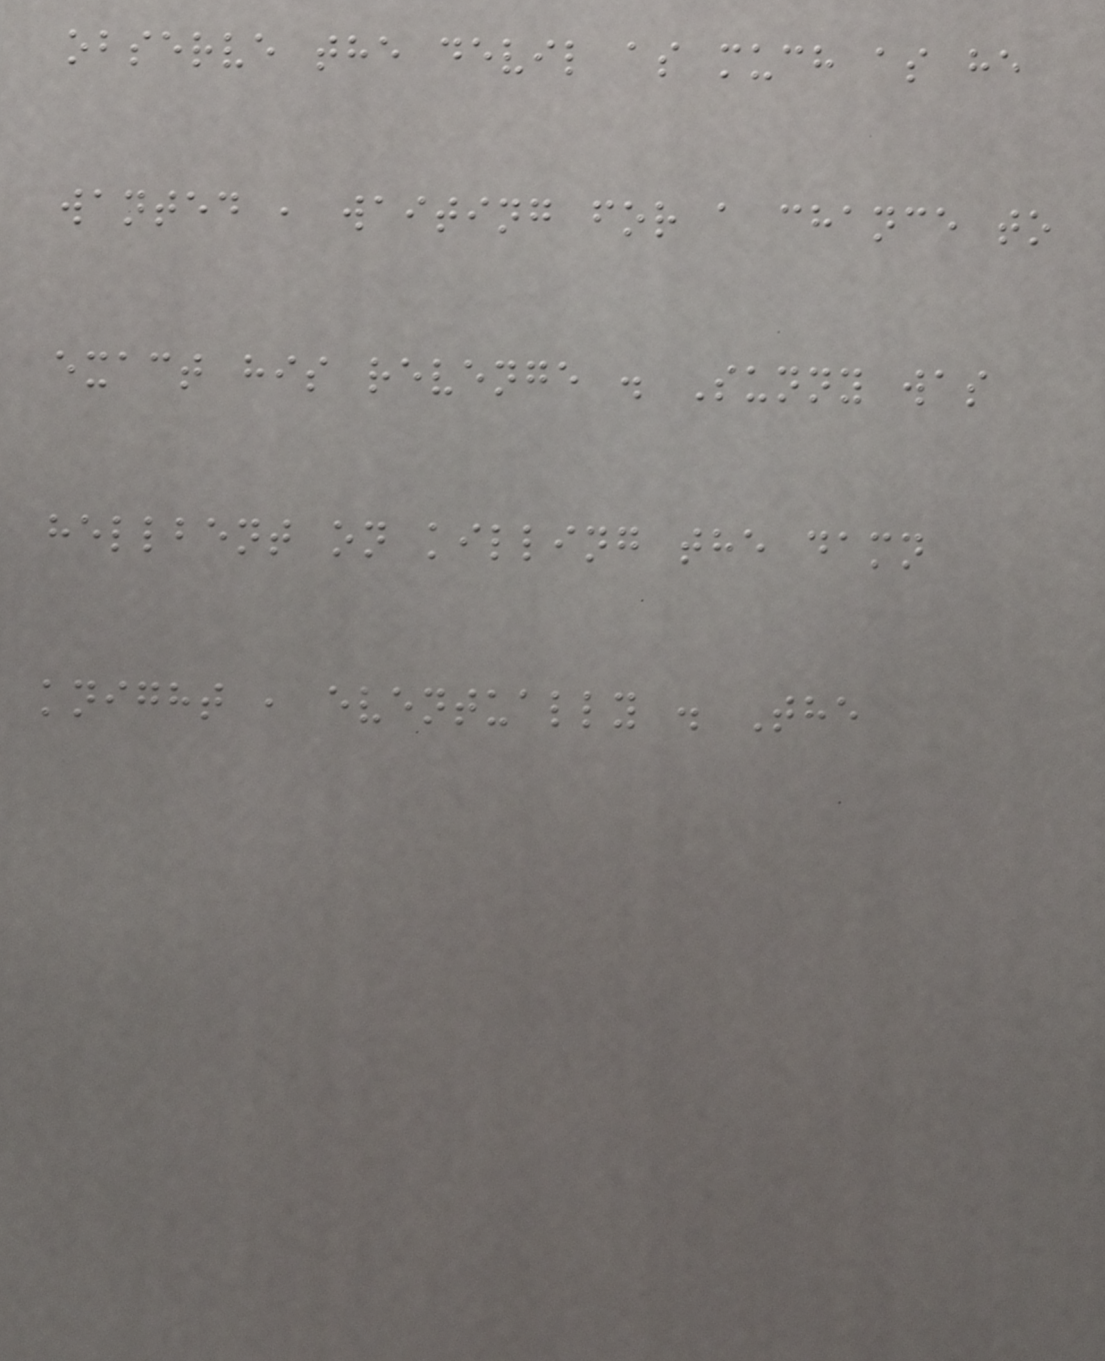observe the devil as much as he
wanted , waiting for a chance to
exact his revenge . Sunny was
hellbent on killing the damn
knight , eventually . The
